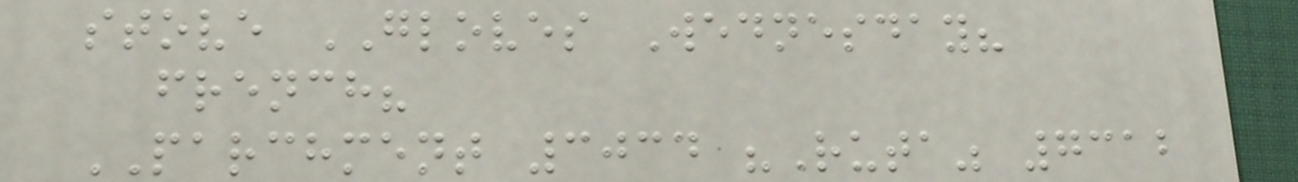stove GLOVES Wednesday?
french?
PARCHMENT 3034 "Ruta" 7312
